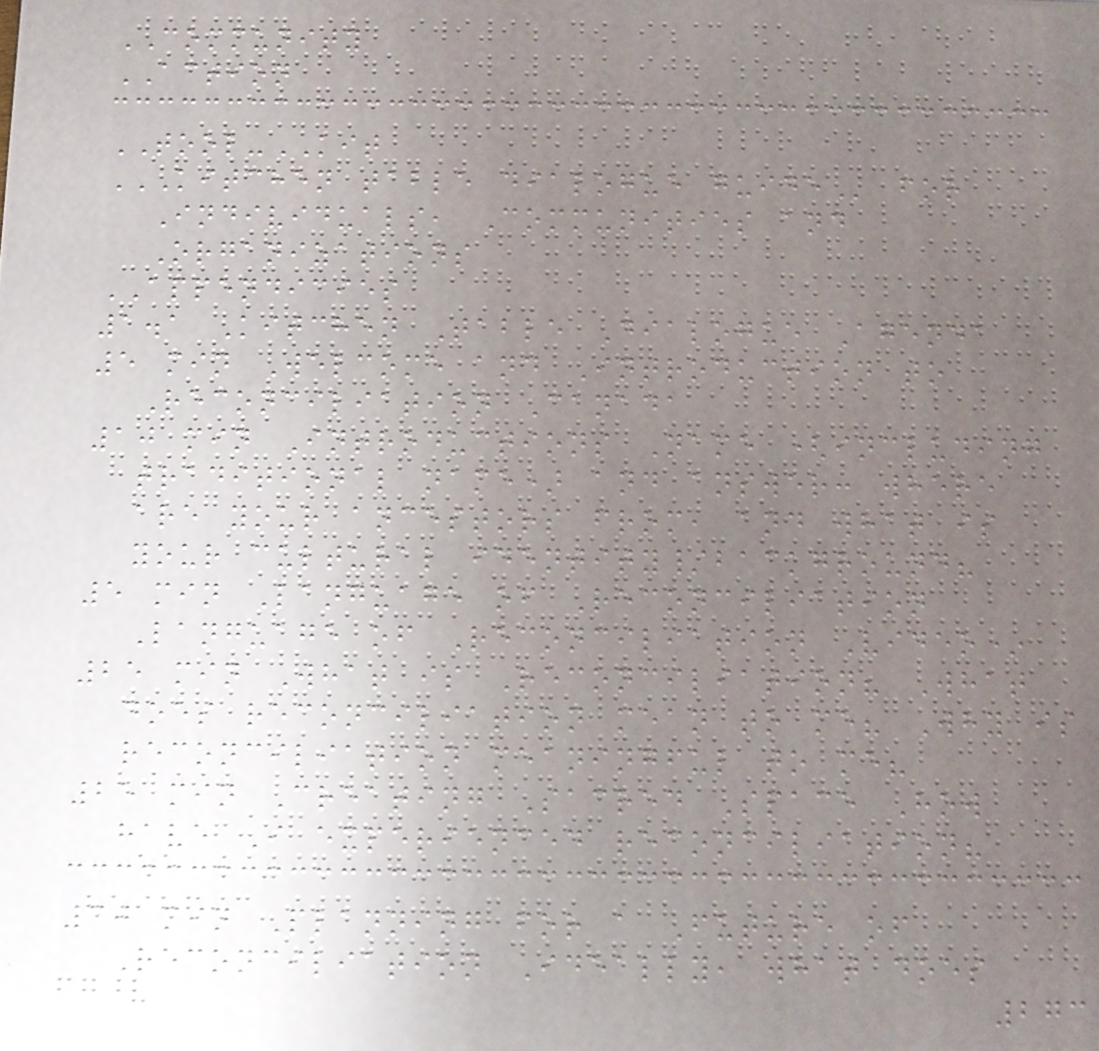COMMUNITY
ACTION
TOOL-KIT
KITCHEN TABLE DIALOGUE GUIDE for
Individuals, Communities and
Organizations
APPENDICIES
1.1 Kitchen Table Dialogue Agenda
5 min Welcome and Introduction to
Reconciliation Canada
10 min Introductions Name (including
traditional name) and answer: where
are your ancestors from, and what is
your cultural identity/background?
5 min Language of Reconciliation
Language of Reconciliation Video*
25 min What is Reconciliation? What
does reconciliation mean to me? Why is
reconciliation meaningful to me?
25 min Creating Sacred Space How
have I experienced reconciliation?
30 min Planning for a Future of
Reconciliation Ideally, what does
273
